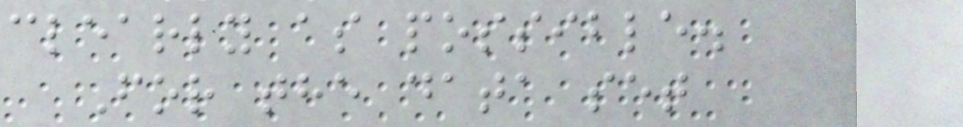clearly as possible.
For the data set
